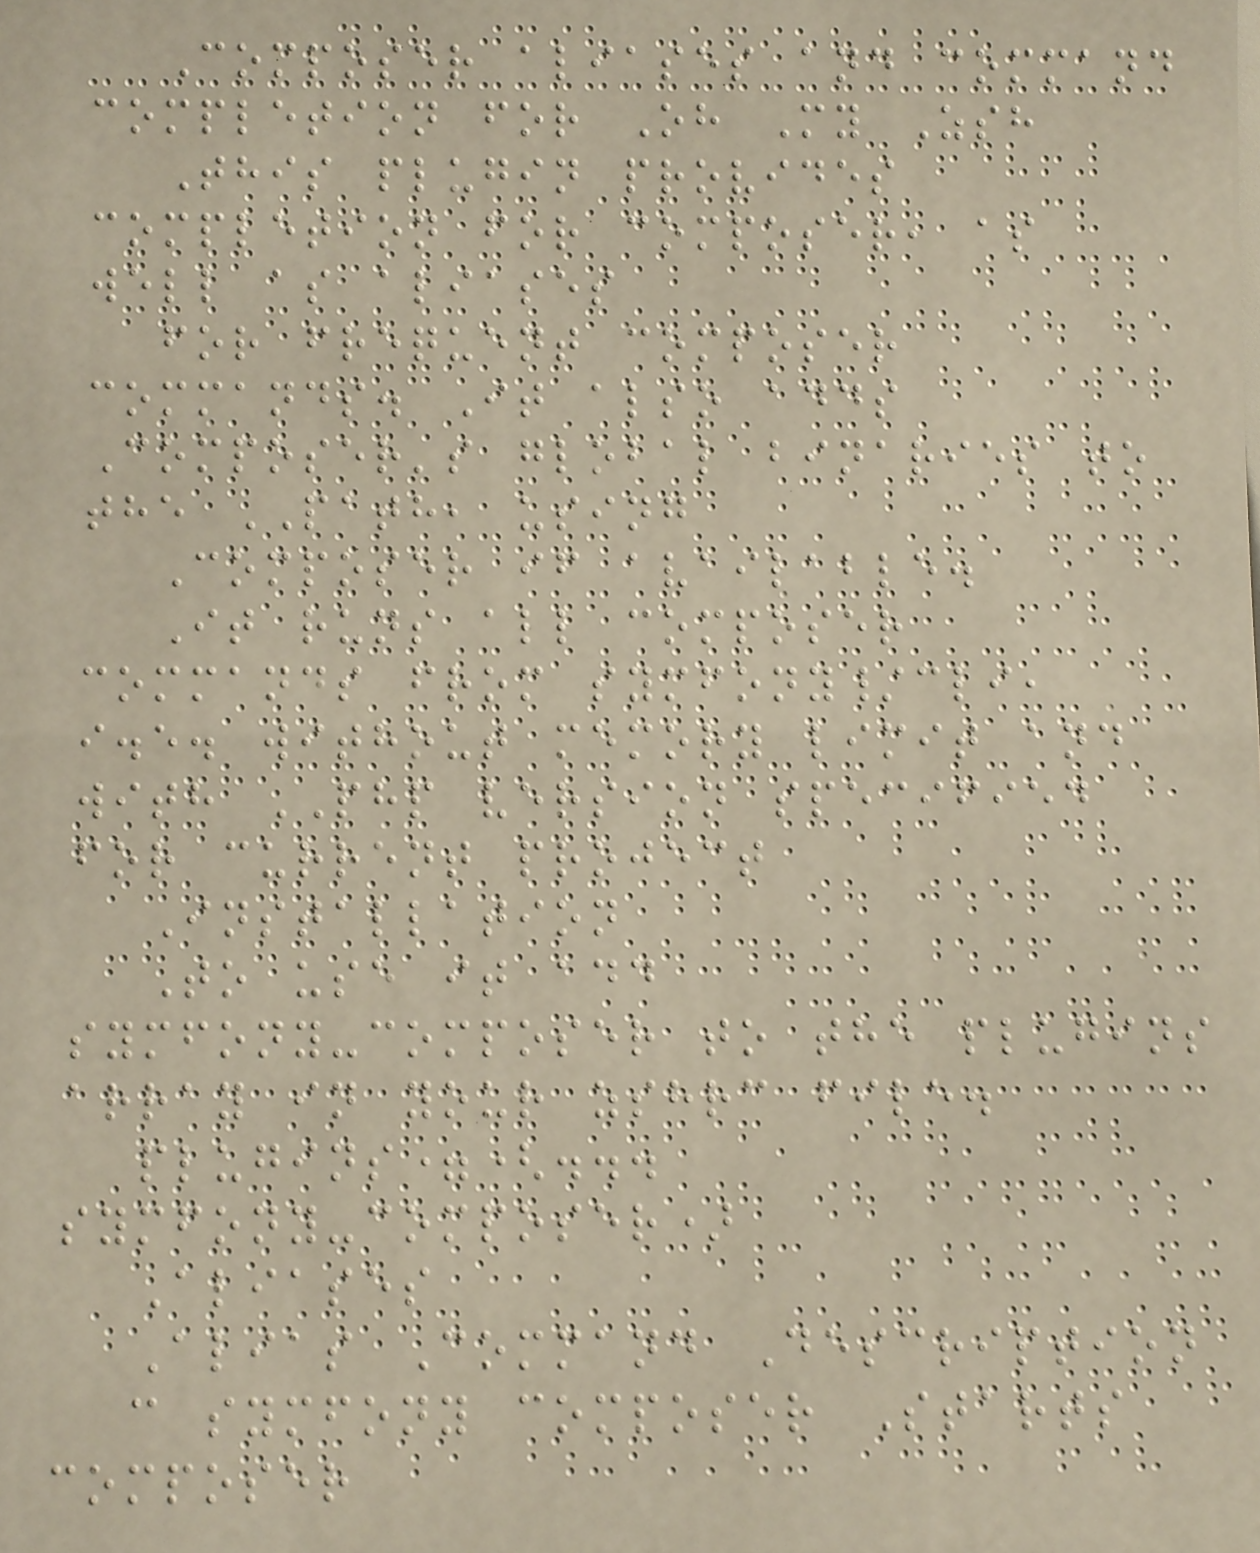Composer aliases and command
completion for Oh My Zsh
This plugin provides
completion for composer, as
well as aliases
for frequent composer
commands. It also adds
Composer's global binaries to
the PATH, using
Composer if available.
It runs all composer
commands from symfony/cli,
i.e. without memory limit and
with PHP version specified
for current project
Installation
To use it add
symfony-composer to the plugins
array in your zshrc file.
plugins=(...
symfony-composer)
Aliases
Alias Command Description
c symfony composer Starts
composer
